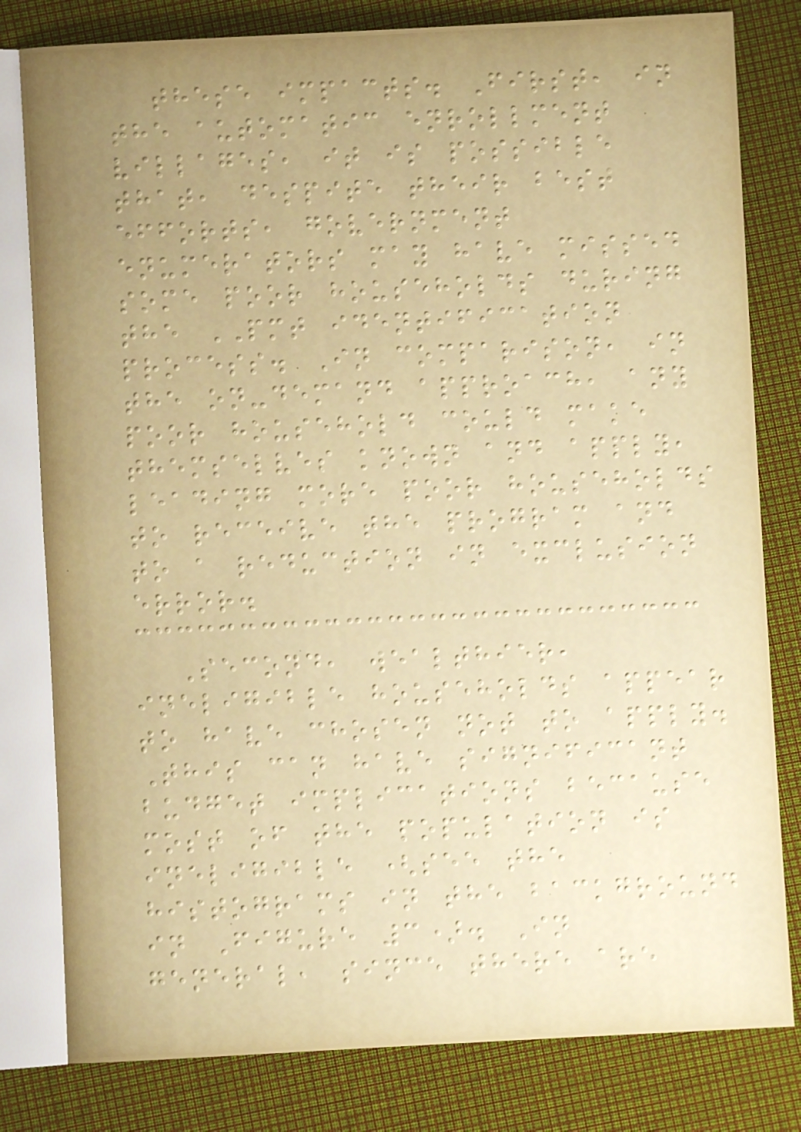these impacts. First, in
the automatic enrollment
villages, it is possible
that, despite their best
efforts, government
enumerators may have missed
some poor households during
the PMT identification
process. In comparison, in
the on-demand approach, any
poor household could make
themselves known and apply,
leading more poor households
to receive the program and
to a reduction in exclusion
error.
Second, wealthier,
ineligible households appear
to have chosen not to apply.
This can have significant
budget implications because
most of the population is
ineligible (see the
histograms in the background
in Figure 3). In
general, since there are
